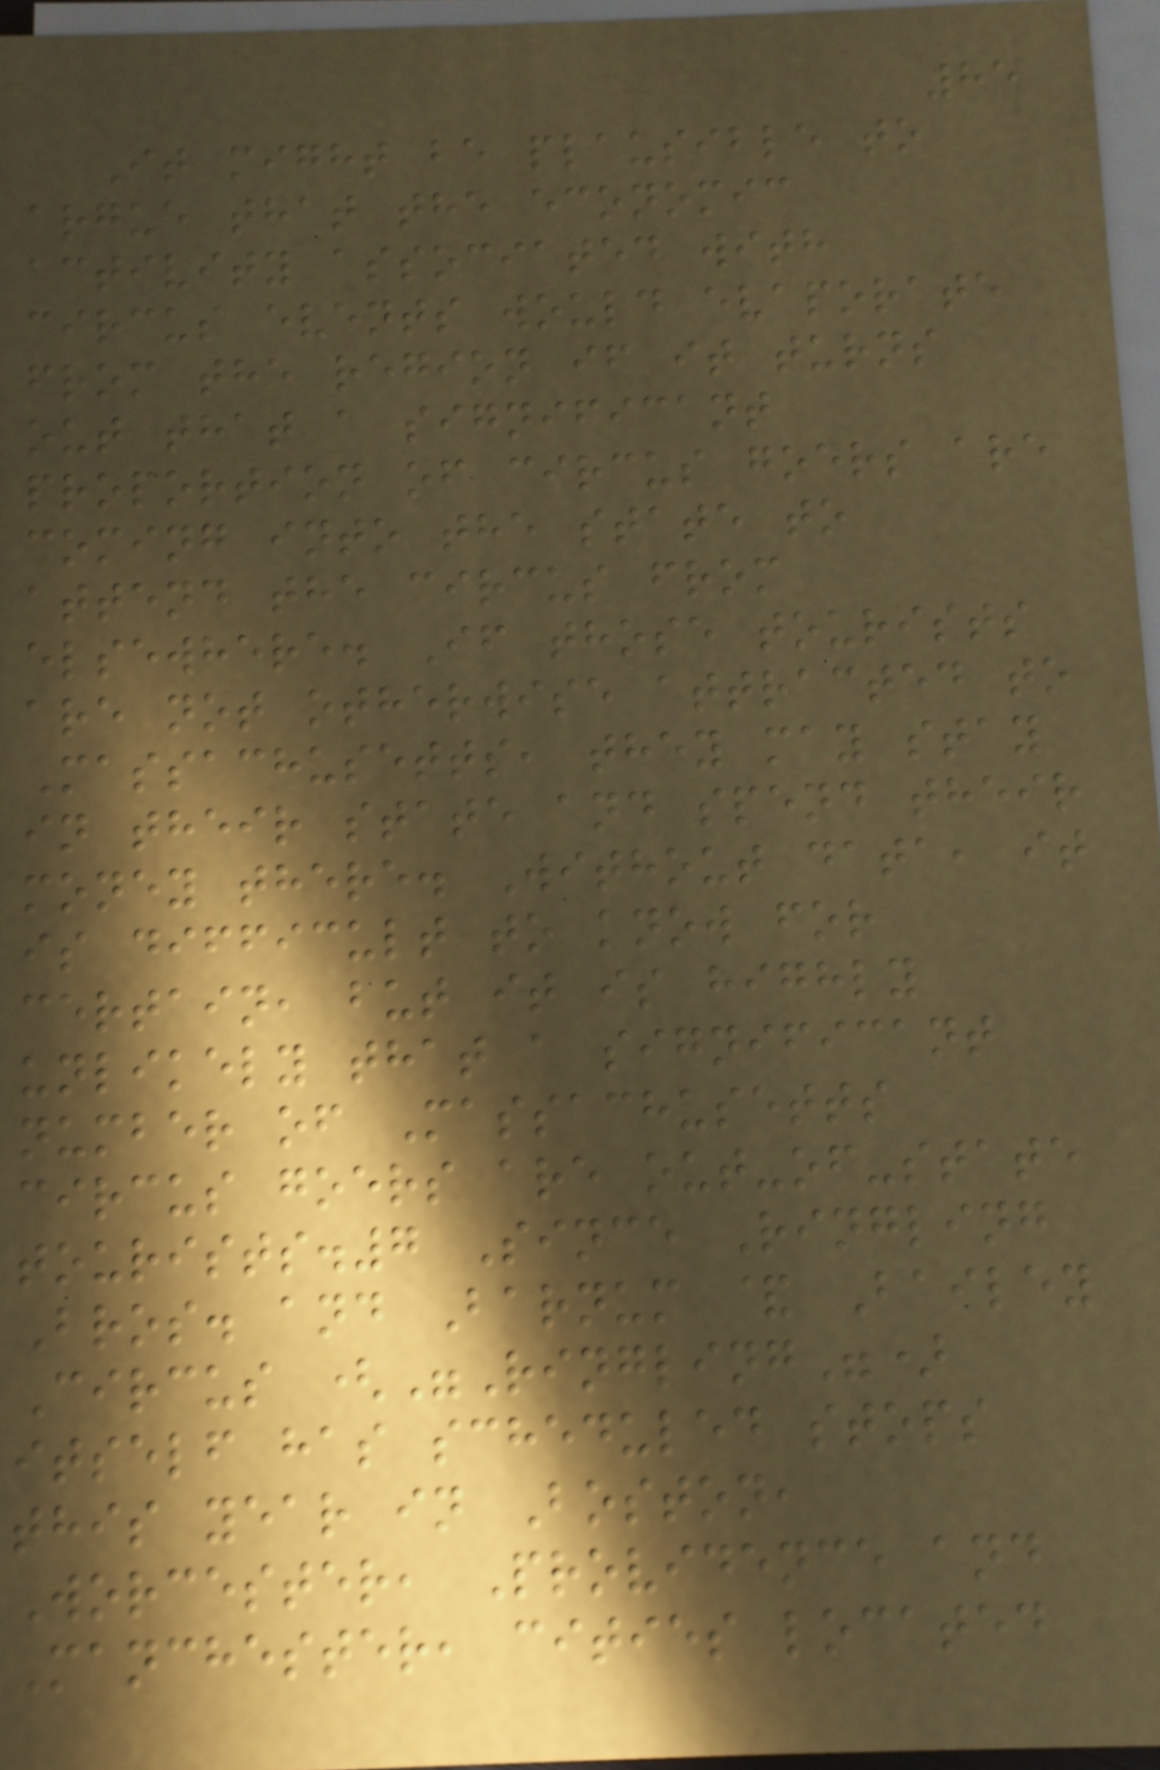85
It might be plausible to
argue that the economic
activity associated with
circus events would evaporate
from the region if it turns
out that a significant
proportion of circus goers are
coming into the state to
attend the circus from
elsewhere. If those tourists
are not otherwise attracted to
Massachusetts, they may stay
in their state and spend their
money there. Without data, it
is difficult to know for
certain, but it is highly
unlikely that a significant
number of Massachusetts
circus goers are out-of-state
tourists.7 Since Ringling
Bros. and Barnum & Bailey
Circus ("Ringling")
itself has scheduled stops
this year in Boston,
Worcester, Providence and
Manchester, cities located
